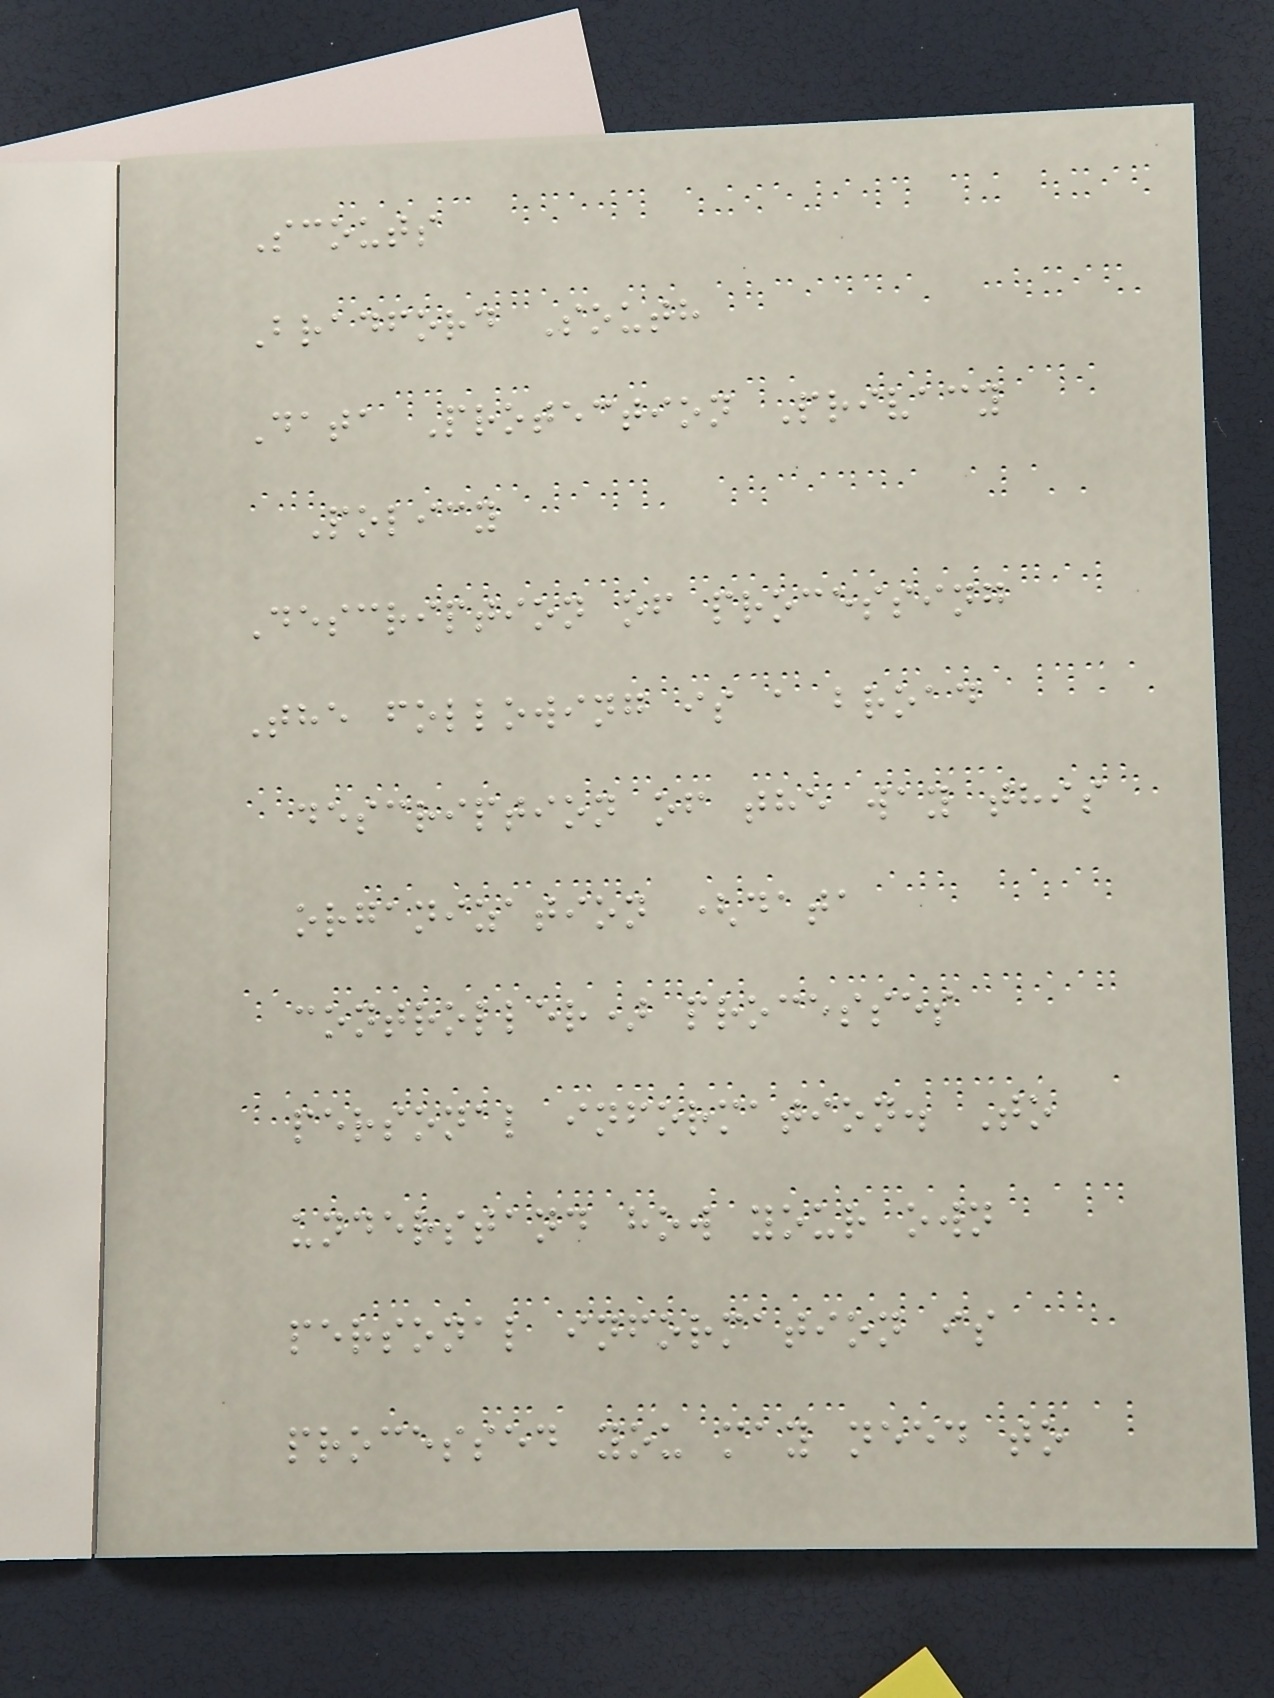Scouts
Bradford South
Data Protection Privacy
Policy
Description of processing
The following is a broad
description of the way this
organization (data
controller) processes
personal information. To
understand how your own
personal information is
processed you may need to
